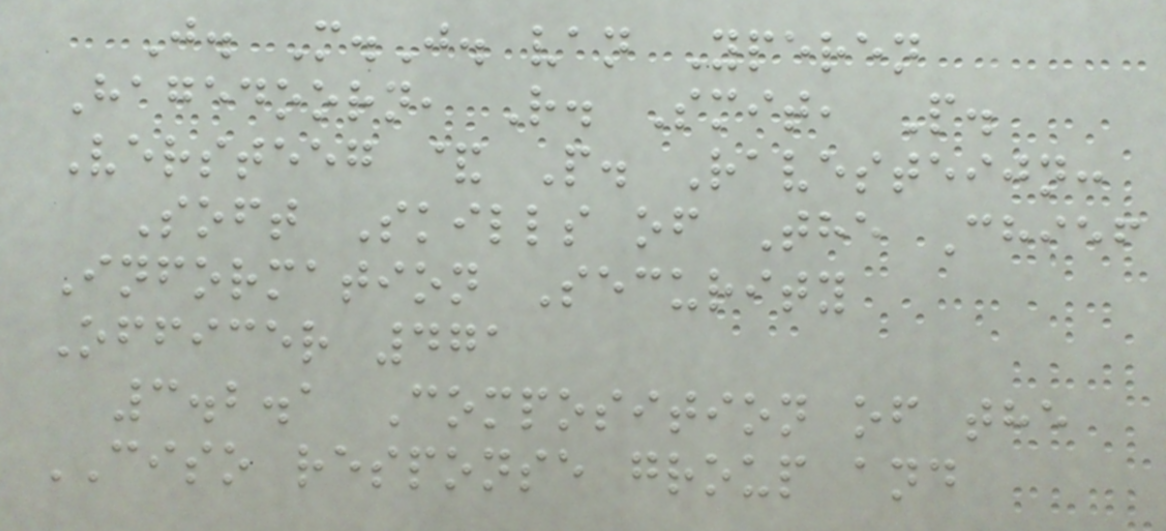J. M.J. van Yperen
Hagedoorn, R. Smit, P.
Versteeg & P. Ravesteijn:
Soft Skills of The Chief
Information Security
Officer 471
3.2.1 Composition of the
CISO response group and
